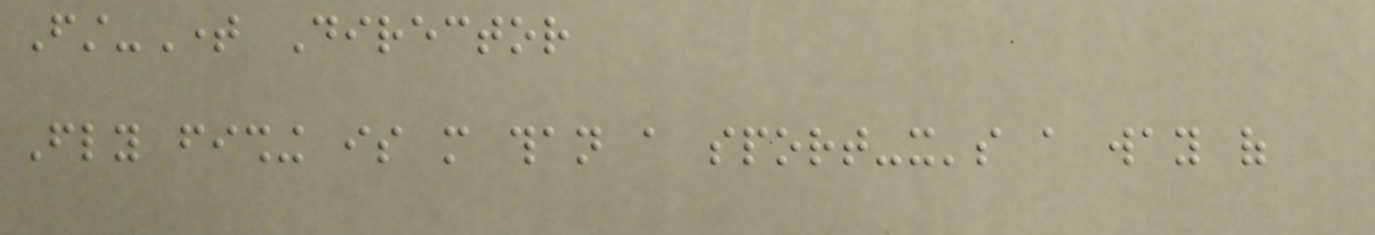First-Time Director
Fly fishing is more than a sport-it's a way of
